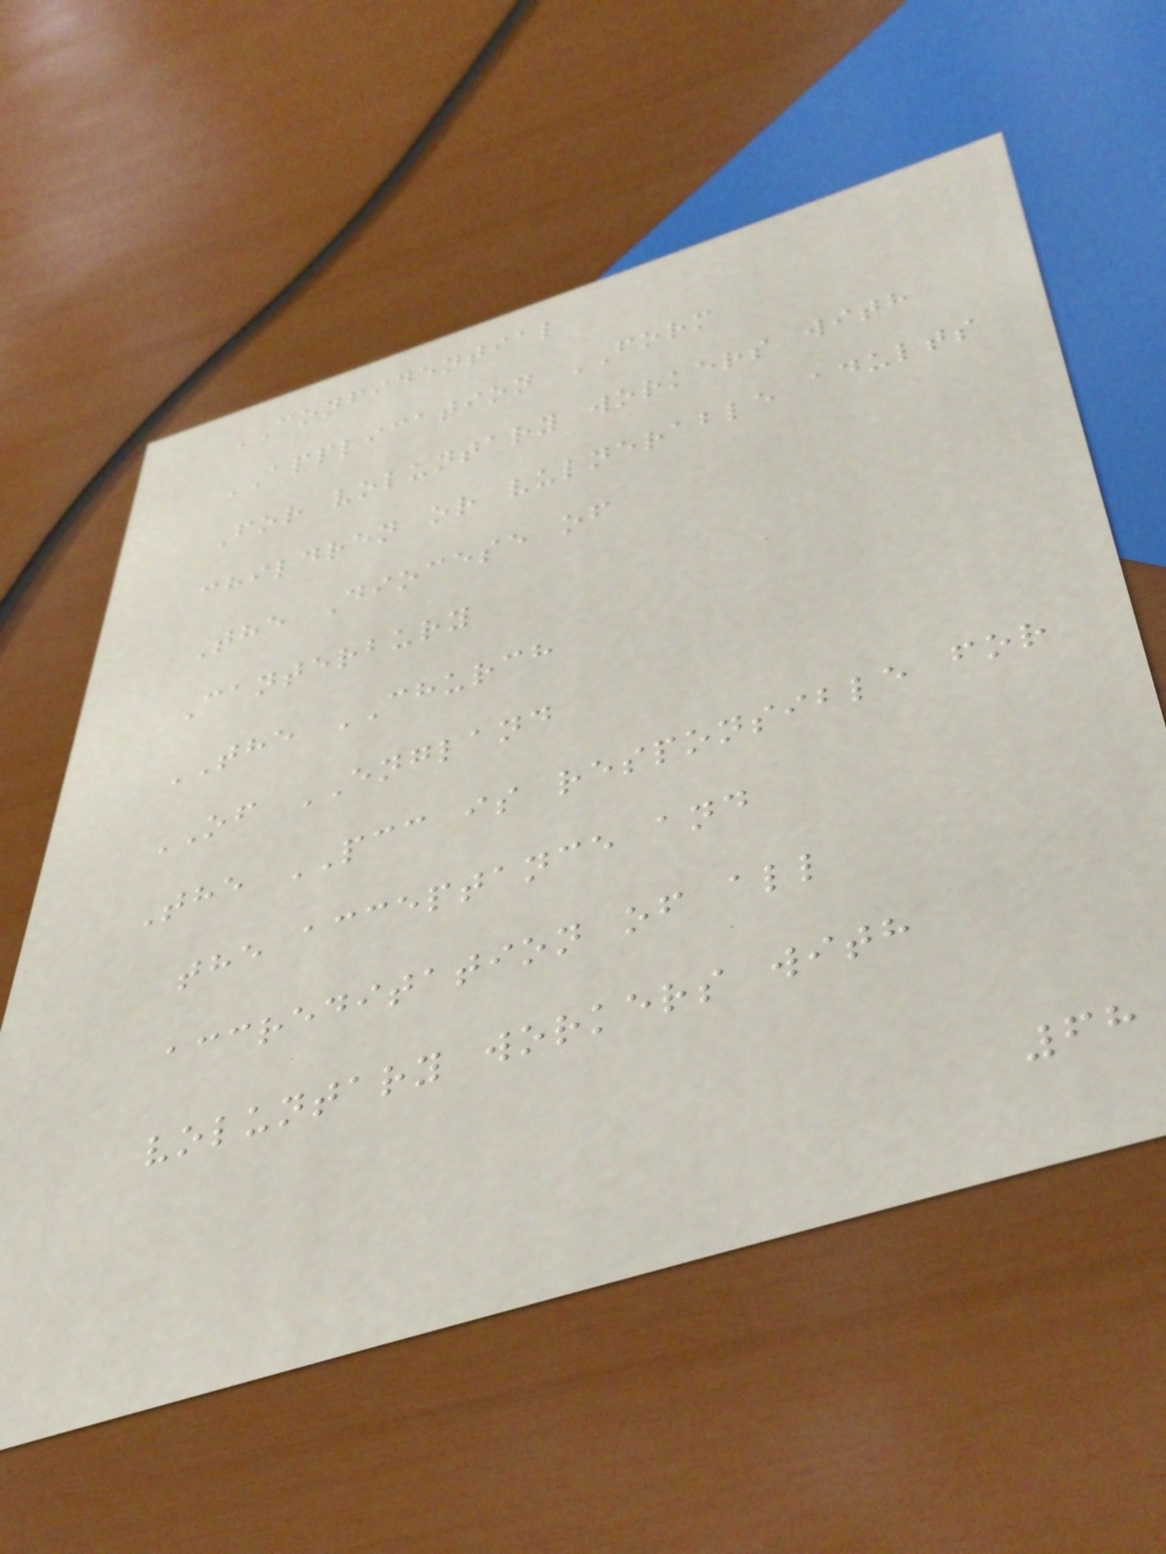CONFIDENTIAL
APPLICATION FORM
For voluntary workers with
children or vulnerable adults
The Diocese of
Canterbury
THE CHURCH
OF ENGLAND
The PCC is responsible for
the acceptance and
accreditation of all
voluntary workers with
68
